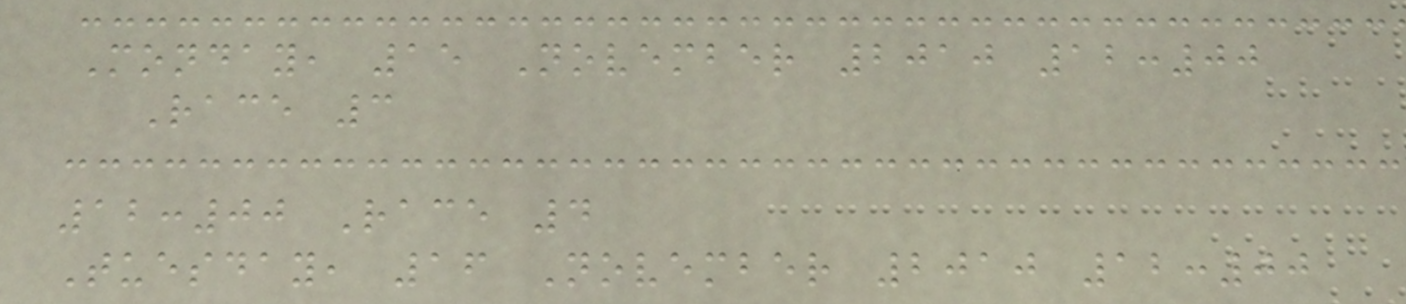Monday, 15 November 2010 12:00
Race 3
12:00 Race 4
Tuesday, 16 November 2010 12:00
